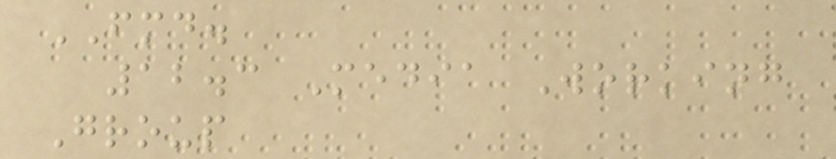FMD.
12.3 Media Working
Group
